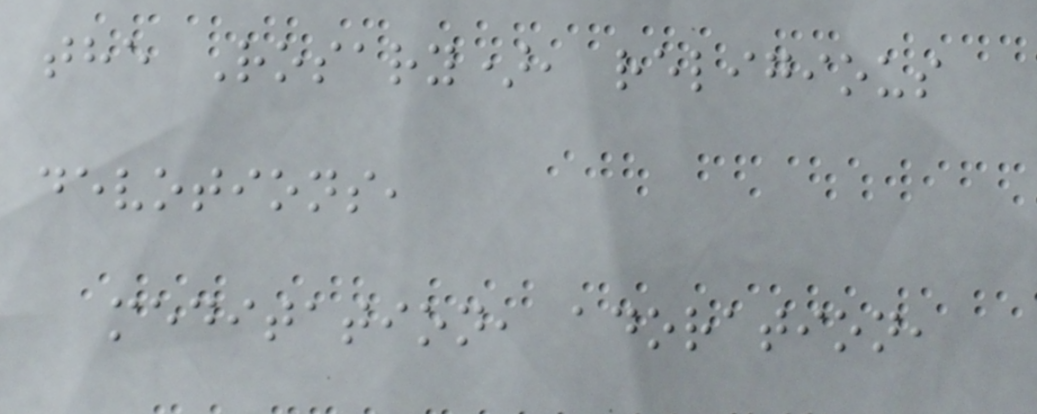the Rosary), religious
devotions,
meditation, adoration,
